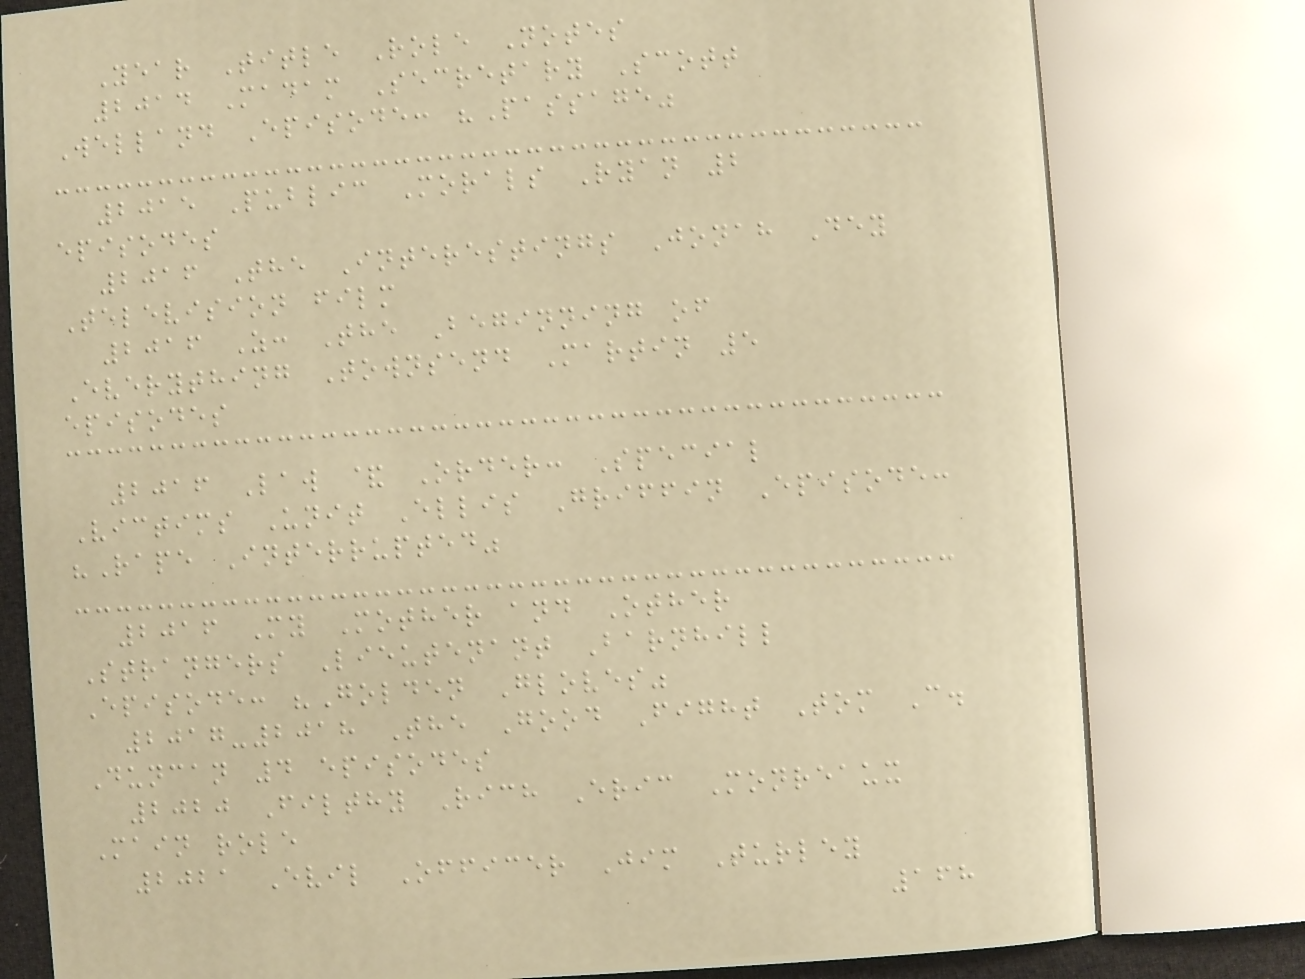Year Title Role Notes
2014 Madam Secretary Scott
Welland Episode: "Passage"
2015 Public Morals Ryan 2
episodes
2016 The Interestings Jonah Dey
Television film
2016 Z: The Beginning of
Everything Townsend Martin 5
episodes
2016 Law & Order: Special
Victims Unit Ellis Griffin Episode:
"Rape Interrupted"
2016 My Mother and Other
Strangers Lieutenant Barnhill
Episode: "Golden Gloves"
2017-2018 The Good Fight Tom C.
Duncan 4 episodes
2020 Filthy Rich Eric Monreaux
Main role
2021 Evil Officer Jim Turley
168
